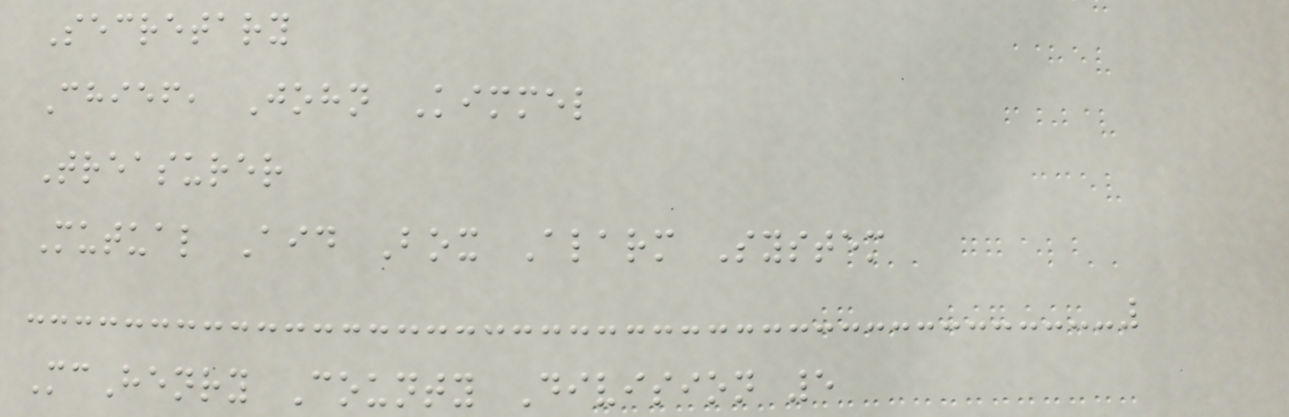Secretary
Chief, John Kimmel
Treasurer
Mutual Aid Box Alarm System
McHenry County Division 5
